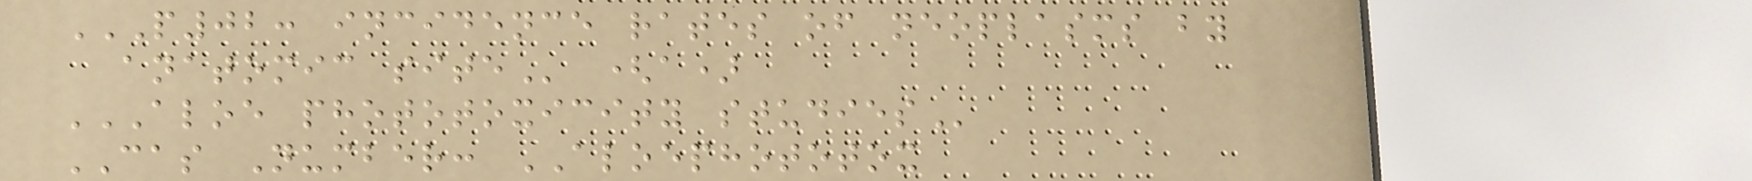P02: INCIDENCE RATES OF NEOPLASMS BY
ANATOMIC SITE (a)
ALOE PHOTOTOXICITY STUDIES
CAS Number: ALOEPHOTOTOX
